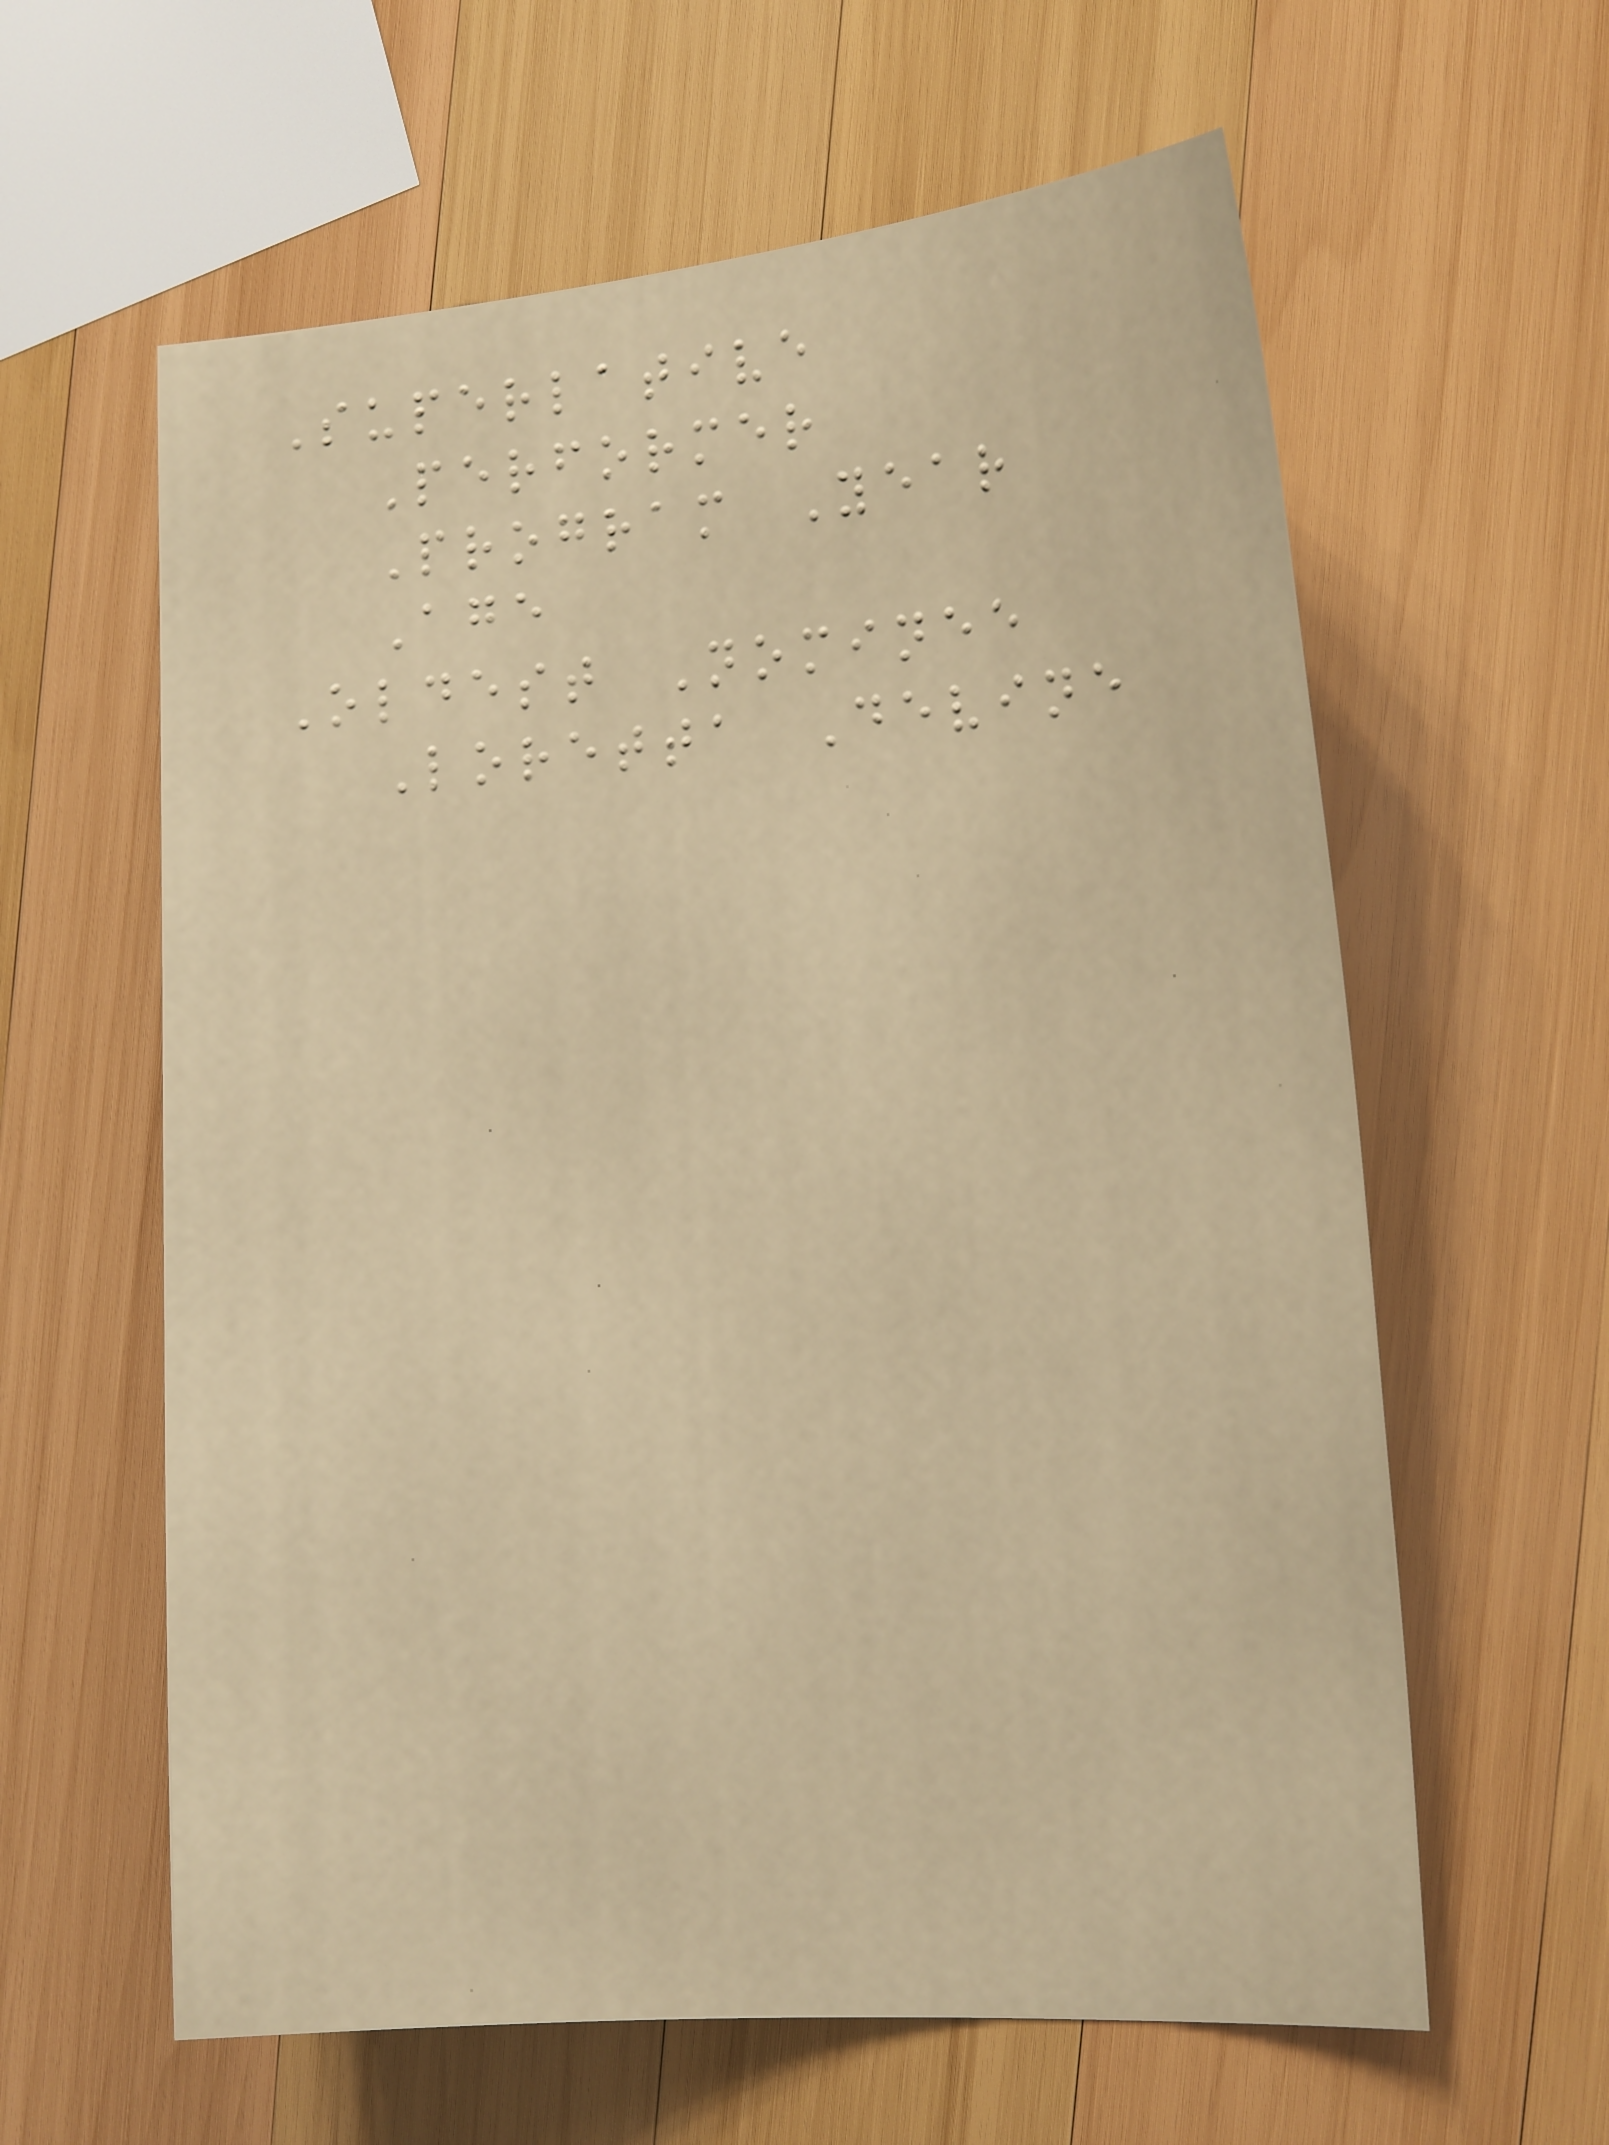Superlative
Performer
Program Year
Age
Oldest Nominee
Loretta Devine
